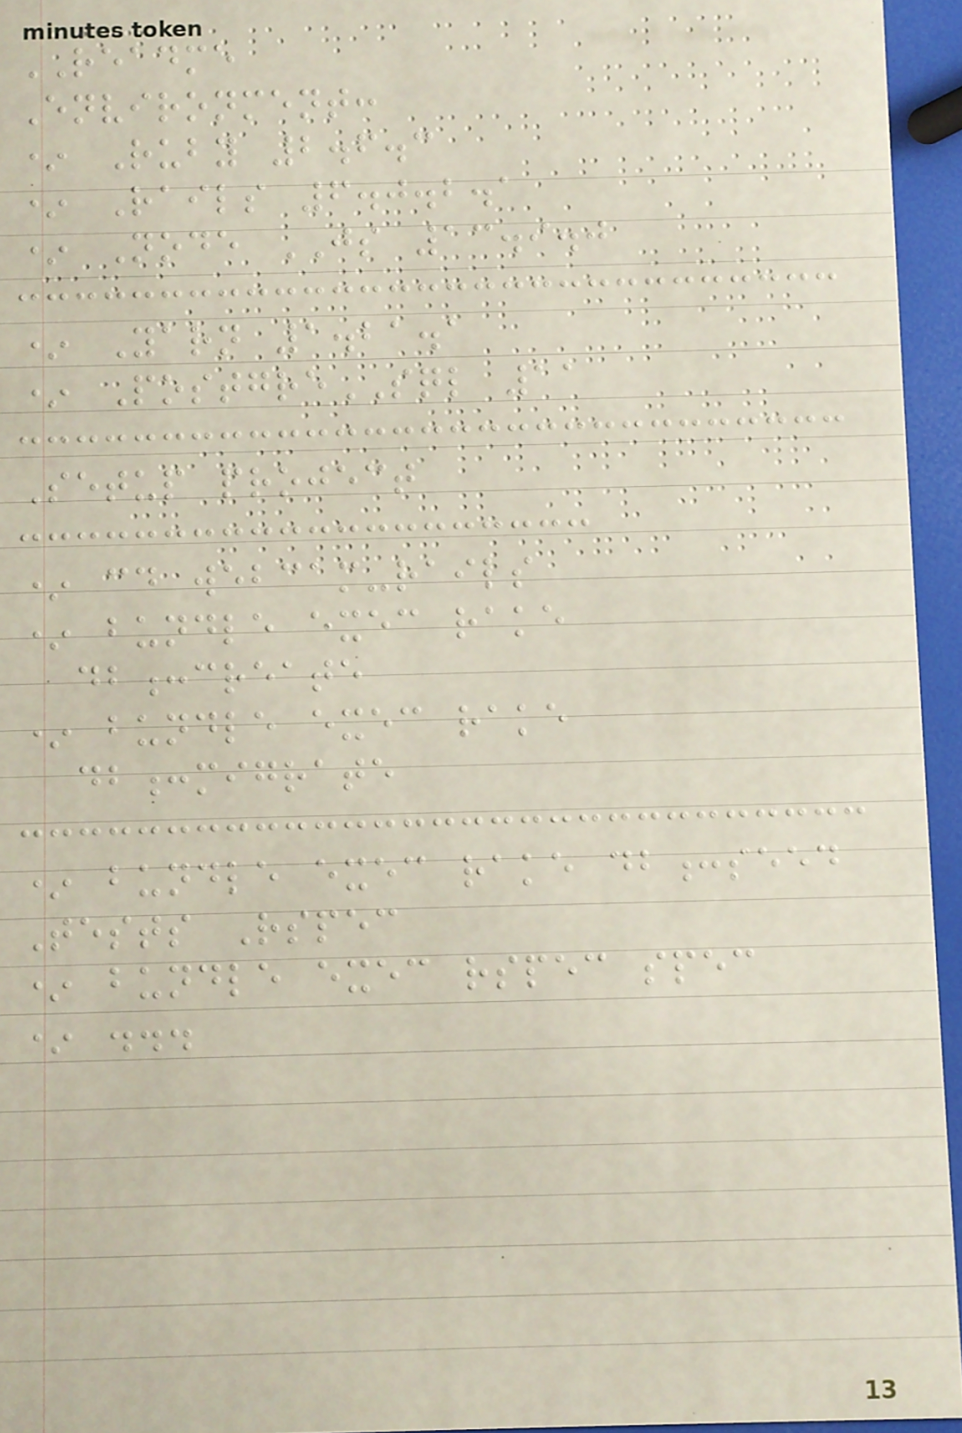README
Environment:
* Ruby 2.6.3
* Rails 6.0.2.1
* Node JS 13.9.0
* Yarn 1.21.1
* PostgreSQL 11
Setup project
* cd webcam-rails
* bundle exec rake
db:create
* bundle exec rake
db:migrate
* bundle exec rake db:seed
Tests Rspec
* bundle exec rspec spec
* ...
